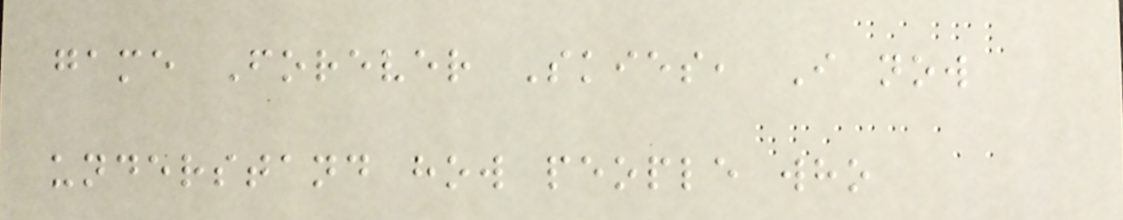game Forever Skies, I now
understand how people who
